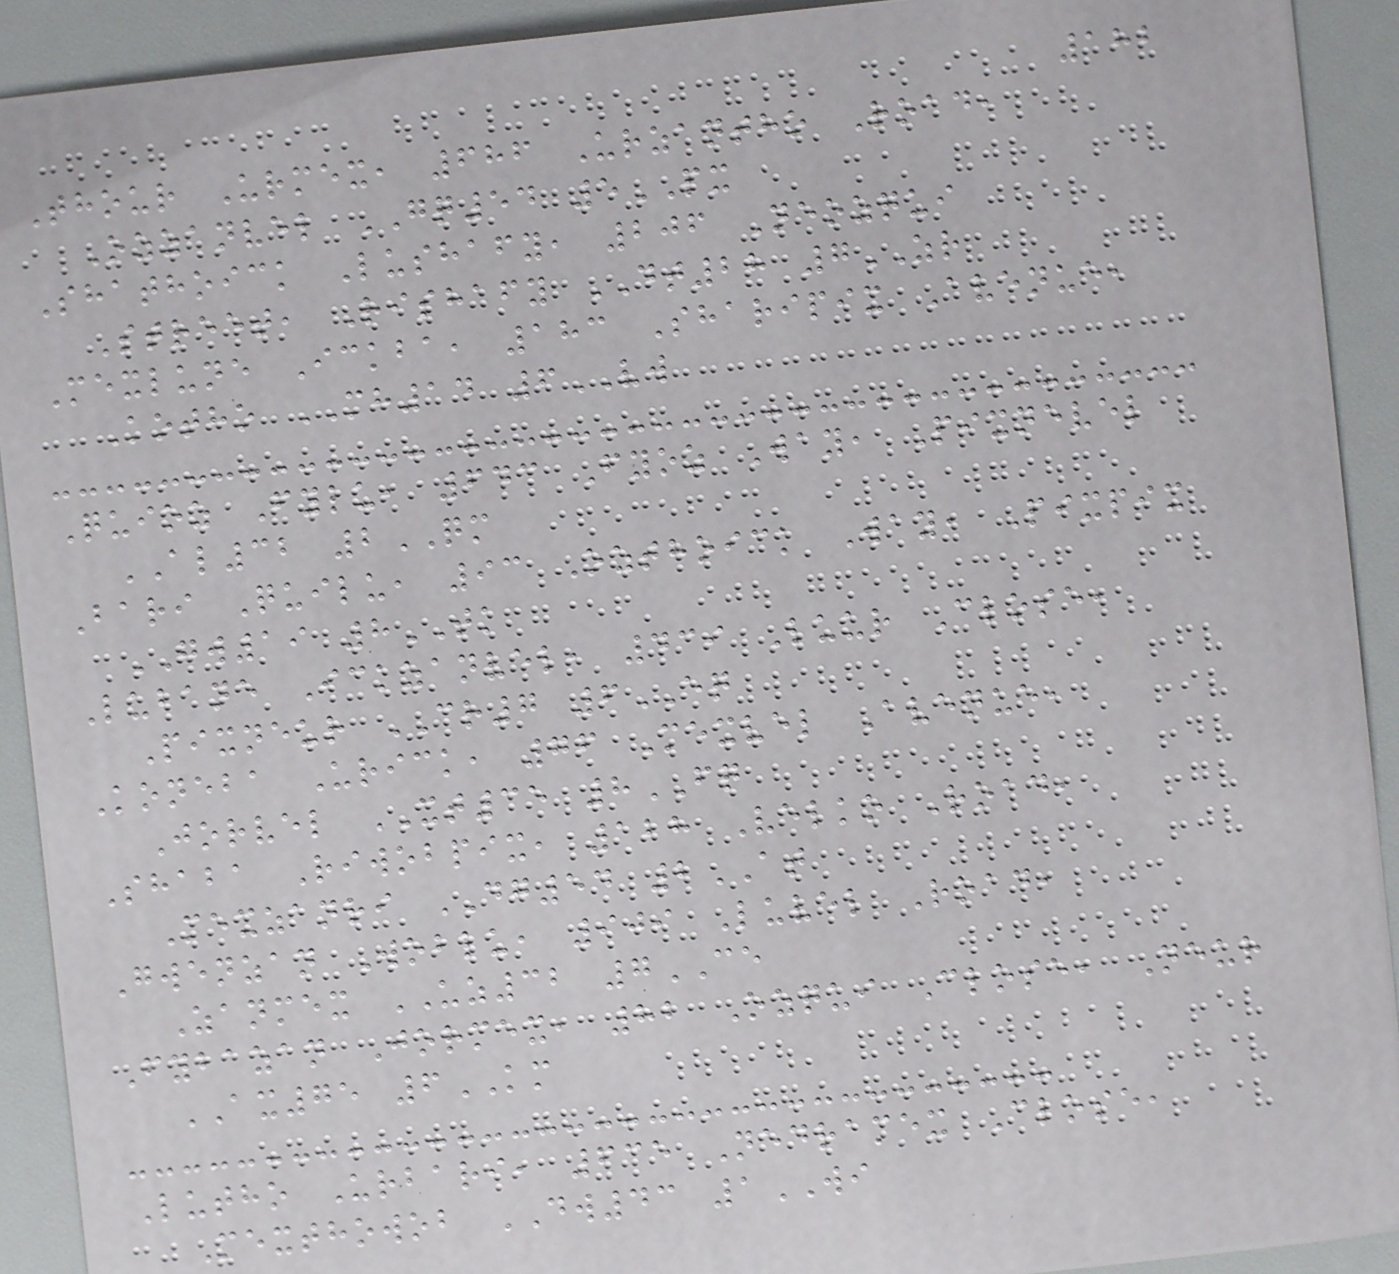182
Thour Urmex, 686 Urzantho Road,
Ozzanvel GQ54 5PX
Shathoick Lushafy, 206 Neozqui
Street, Rishafy DT28 7ZR
Mexlune Ickba, 183 Sharipix Avenue,
Kotho MH14 6VW
Quioz Fylu, 643 Fyoz Way, Pixnevel
AL32 2QM
Bari Quilu, 93 Ozthoick Way, Pixpix
GW19 8TK
Lubane Ickzanvel, 439 Luur Close,
Pixneur CR7 6EQ
Koneba Urick, 76 Mexvel Avenue,
Jorvel XT35 8FQ
Shaba Riwobpix, 128 Velko Road,
Mexzanri DG54 2AT
Gwenzan Woblu, 909 Luvel Road,
Zanmex UZ32 7CE
Fybazan Jormex, 82 Ozqui Close, Neur
AX75 6KM
Lutho Urbari, 635 Nedramex Close,
Mexthowob DW43 1WI
